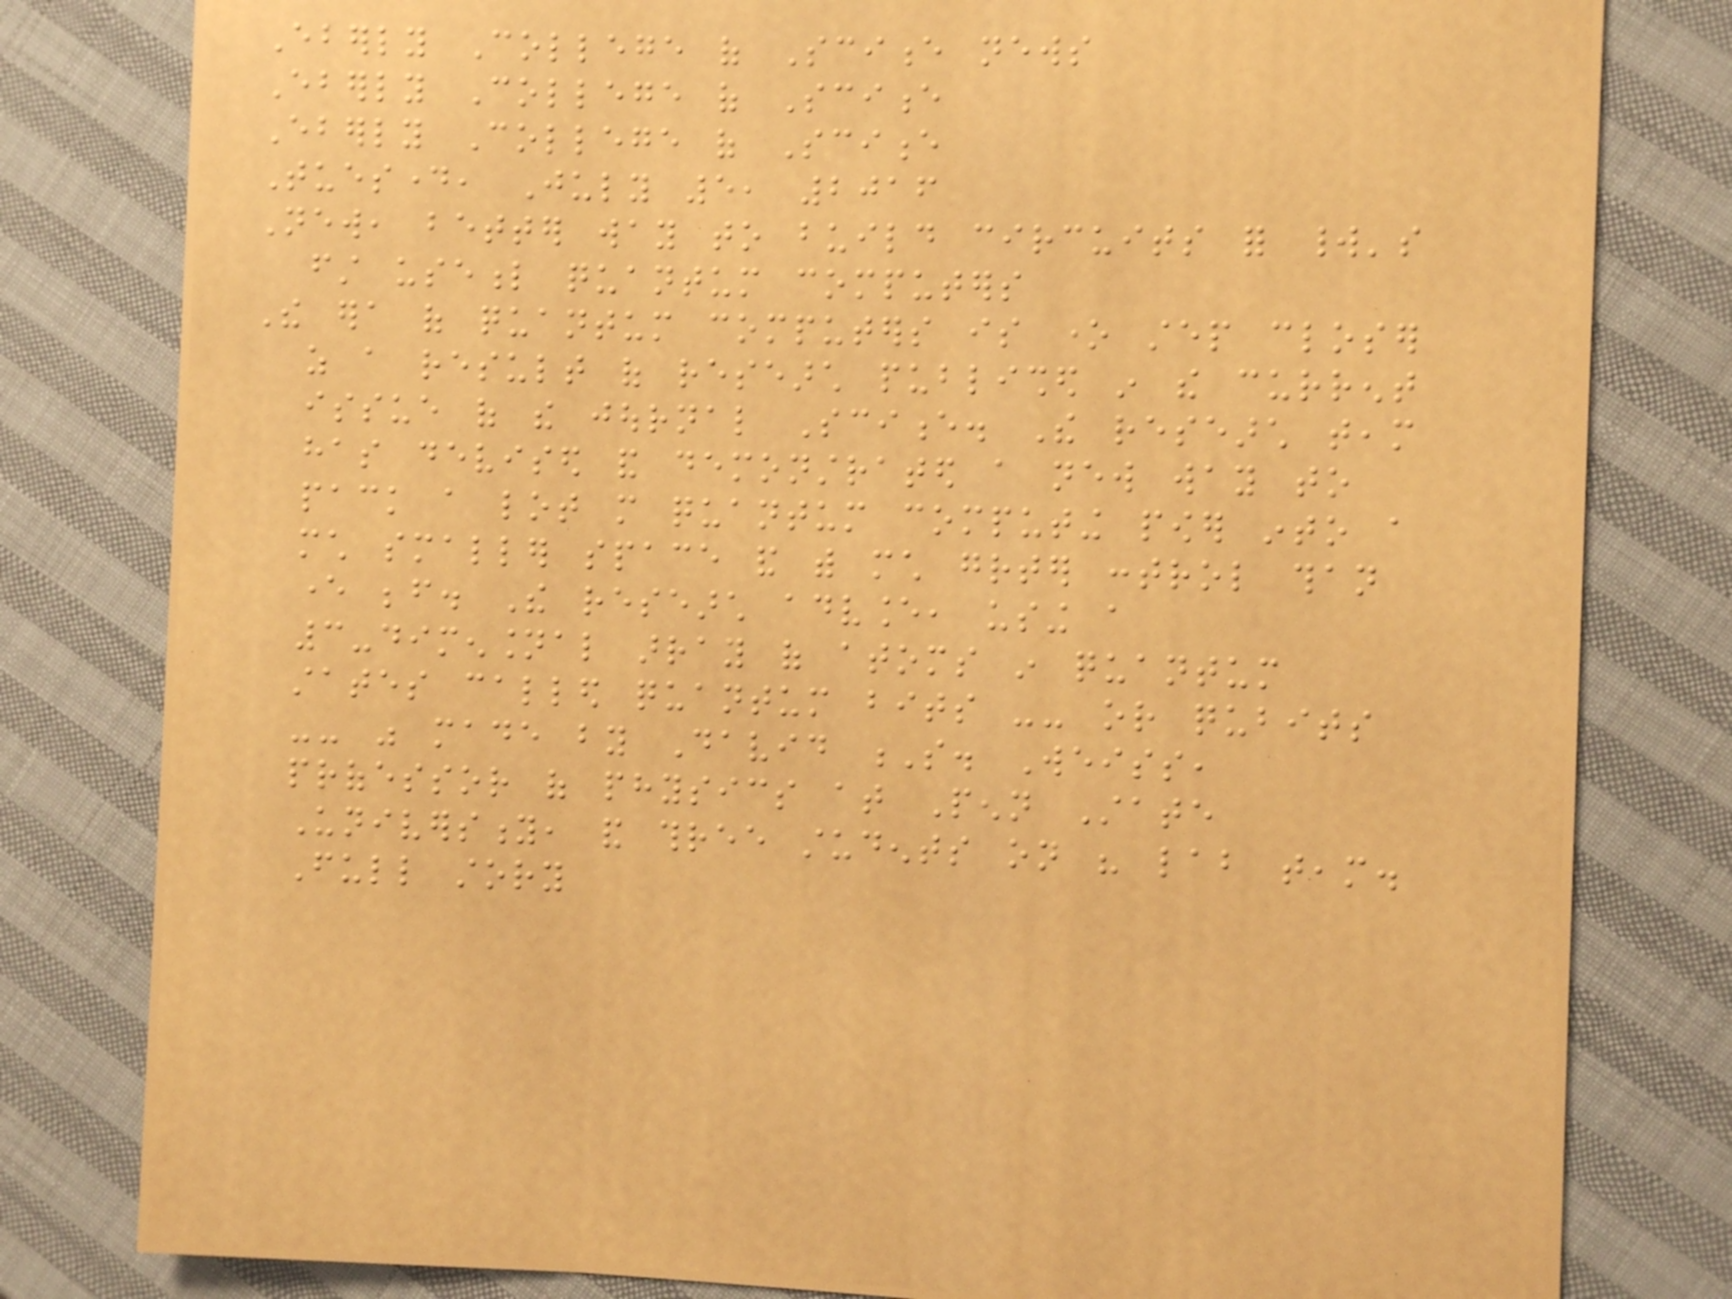Eberly College of Science news
Eberly College of Science
Eberly College of Science
Tuesday, July 5, 2016
New, better way to build circuits for world's
first useful quantum computers
The era of quantum computers is one step closer
as a result of research published in the current
issue of the journal Science. The research team
has devised and demonstrated a new way to
pack a lot more quantum computing power into a
much smaller space and with much greater control than
ever before. The research advance, using a
3-dimensional array of atoms in quantum
states called quantum bits -- or qubits
-- was made by David S. Weiss,
professor of physics at Penn State
University, and three students on his lab team.
Full story
